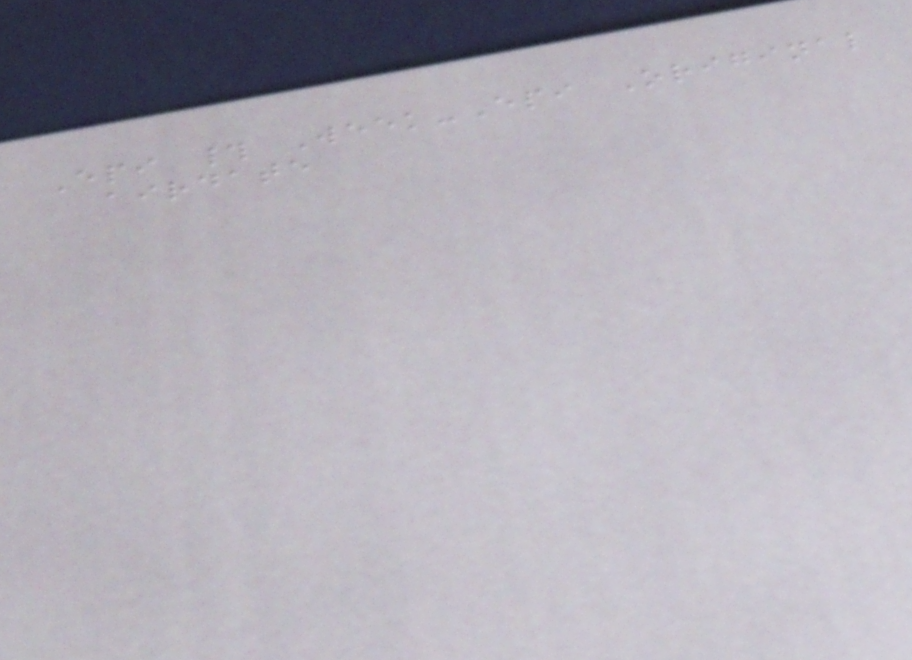Epi # Week-Epi Original
airdate
